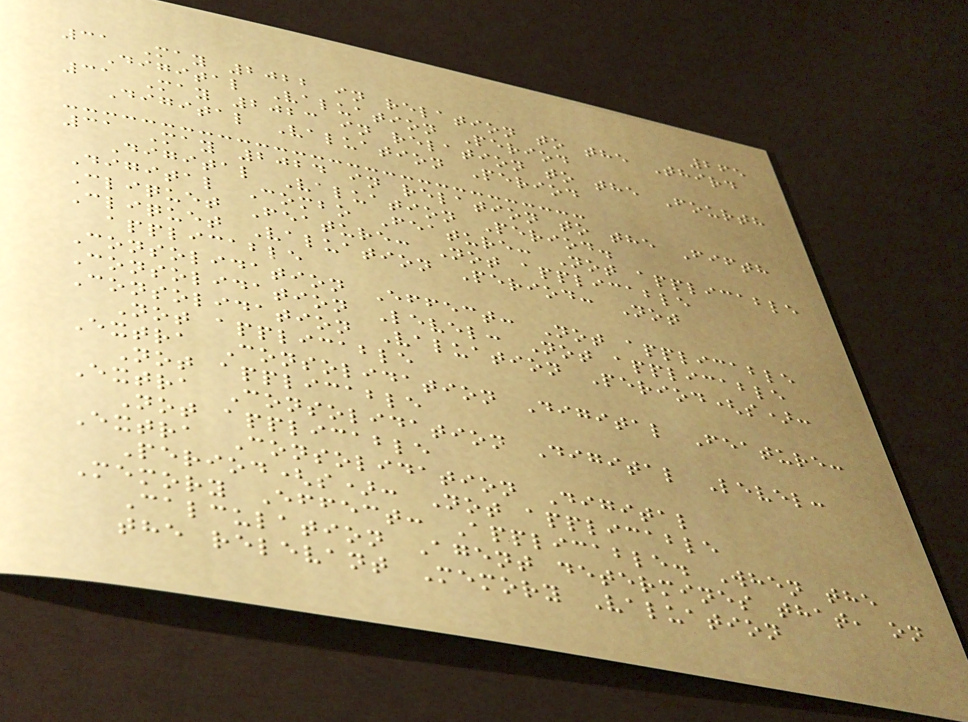265
31 May 2022 in relation to the Third
Digital Valuation Period
31 May 2023 in relation to the Fourth
Digital Valuation Period
31 May 2024 in relation to the Fifth
Digital Valuation Period.
Digital Combo Feature: Not applicable
Cliquet Feature: Not applicable
Cliquet Valuation Period: Not
applicable
Consolidation Effect: Not applicable
Consolidation Level: Not applicable
Consolidation Valuation Period(s):
Not applicable
Extra Consolidation Digital Feature:
Not applicable
Extra Consolidation Digital Level:
Not applicable
Extra Consolidation Digital
Period(s): Not applicable
Memory Effect: Applicable. When the
Calculation Agent determines that, on
the relevant Memory Valuation
